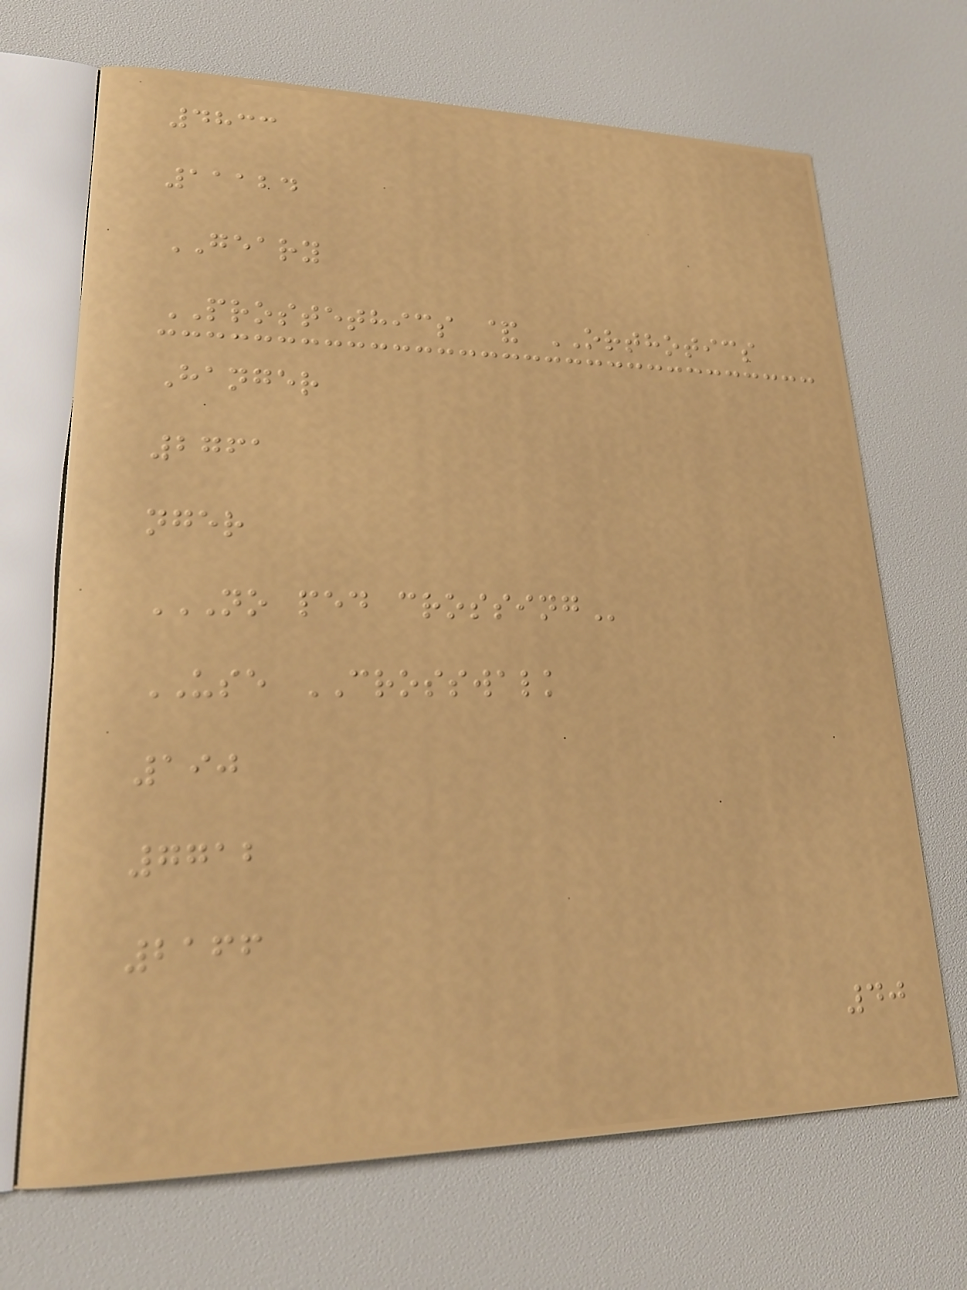4833
11124
GEARY
PROSTETHICS & ORTHOTICS
Hanger
2761
nger
NO PED CROSSING
USE CROSSWALK
190
7712
2166
40
